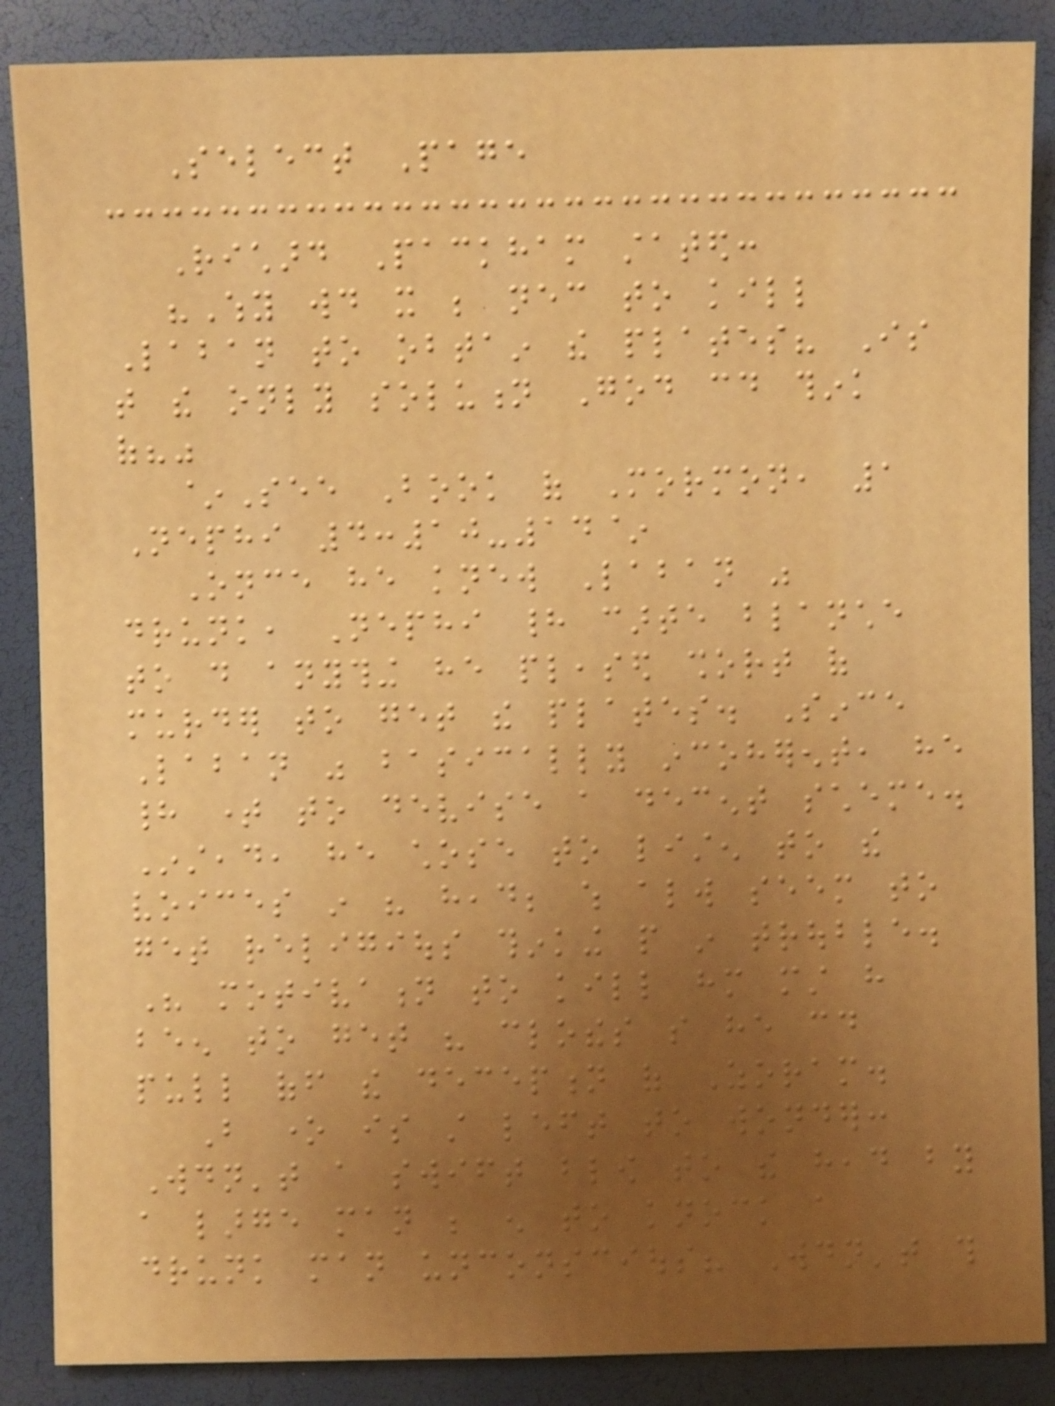Select Page
Richard Packham stated:
"Why would it be necessary to kill
Laban to obtain the plates? Is
that the only solution God could think
of?"
~See Book of Mormon, 1
Nephi 4:10-14~
Once he knew Laban was
drunk, Nephi had carte blanche
to do anything he pleased short of
murder to get the plates. Since
Laban was basically incoherent, he
had time to devise a decent scheme.
Instead, he chose to listen to the
voices in his head; which always seem to
get religious thinking people in trouble.
His motivation to kill him must have
been to get his clothes so he could
pull off the deception of Zoram.
But one is still left to wonder:
Wouldn't a swift blow to the head by
a large man be enough to knock a
drunk man unconscious? Wouldn't this
